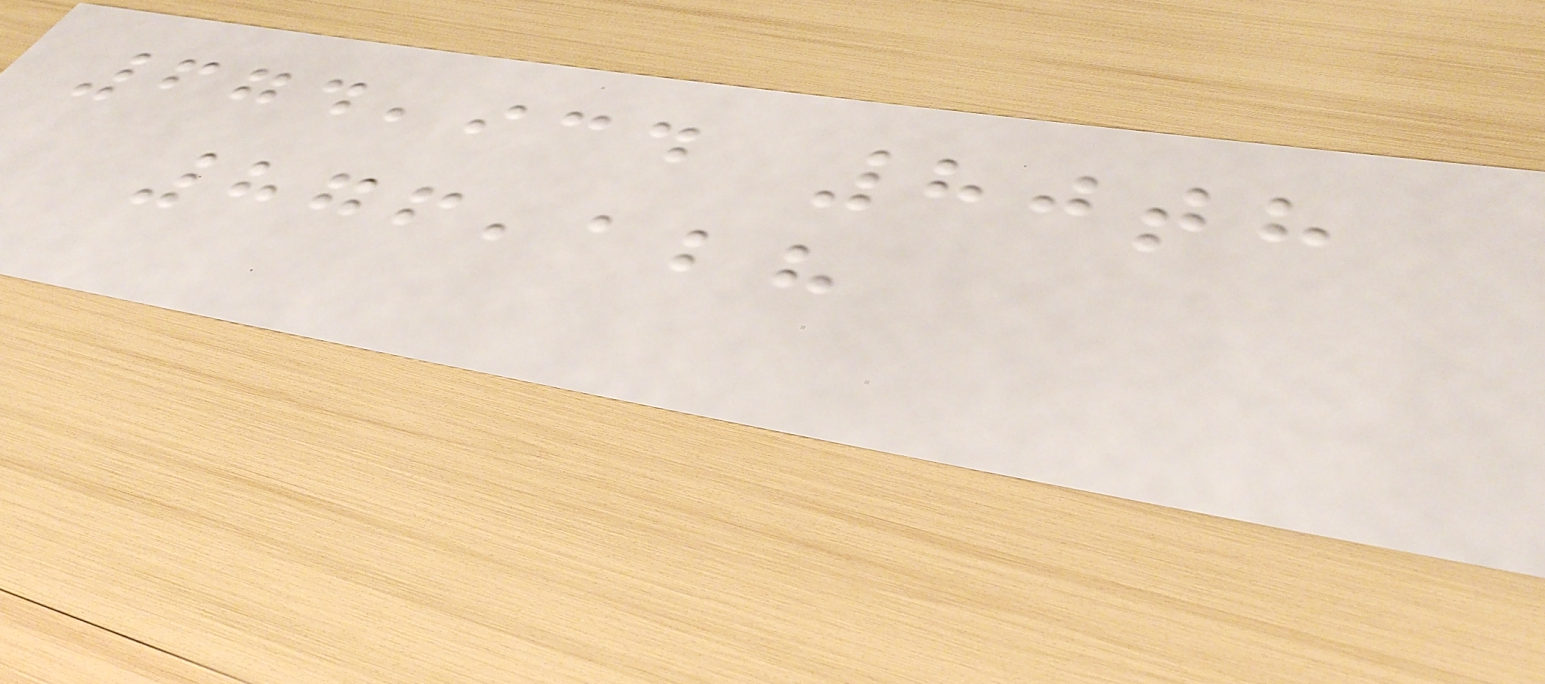674,934 80th
876,128
